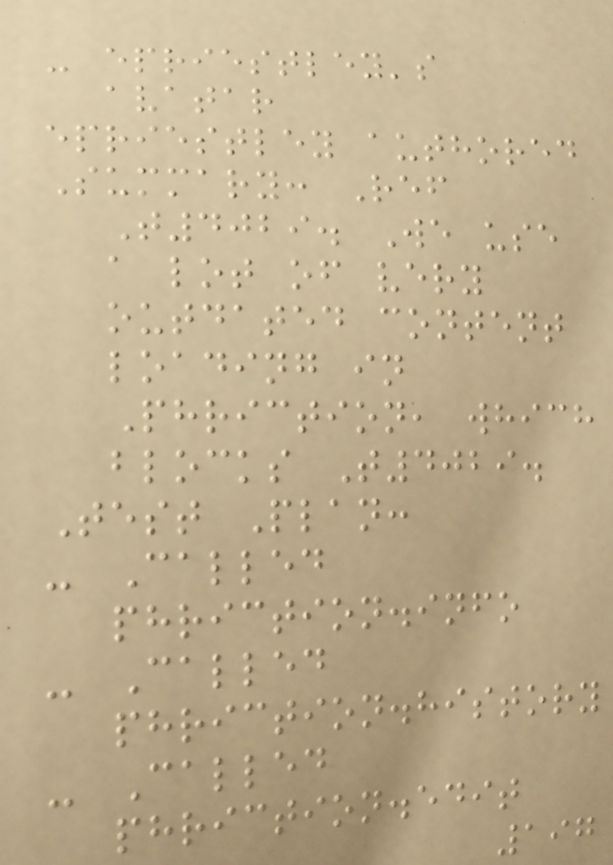- epriestley's
avatar
epriestley authored
Summary: Ref
T4029. We use
a lot of very
outdated content
loading in
Phriction, which
blocks T4029.
Test Plan:
- Called
phriction.info
- Called
phriction.history
- Called
phriction.edit
197
